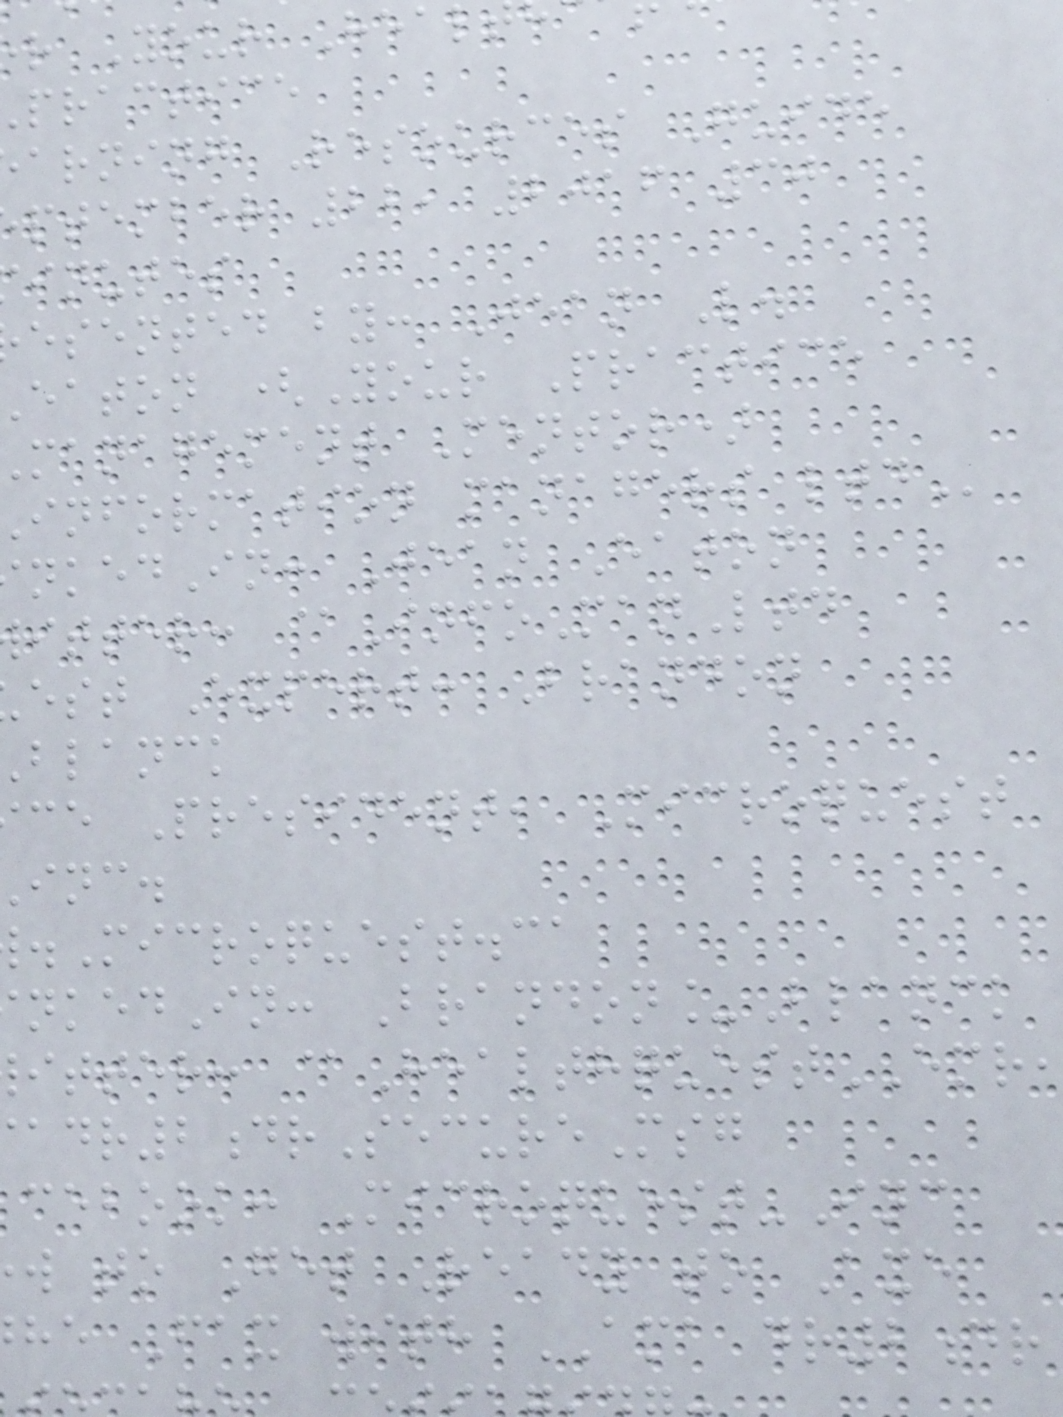r Your Heal
practice
arning Resources Guide
ptember 22, 2016 30
inutes
esented by: Jean L.
eaton (Your Practice
management Mentor)
information managers
nkedIn: Jean Eaton
itter: @InfoManLtd
est Expert: Brandon
blanck
ce President, Microquest
inc.
.Microquest.ca
nkedIn: Brandon_Blanck
itter: @HealthquestEMR
dr2drSecureMsg
cebook: Microquest-Inc
w to Get Ready to Axe
he Fax with AMA dr2dr
